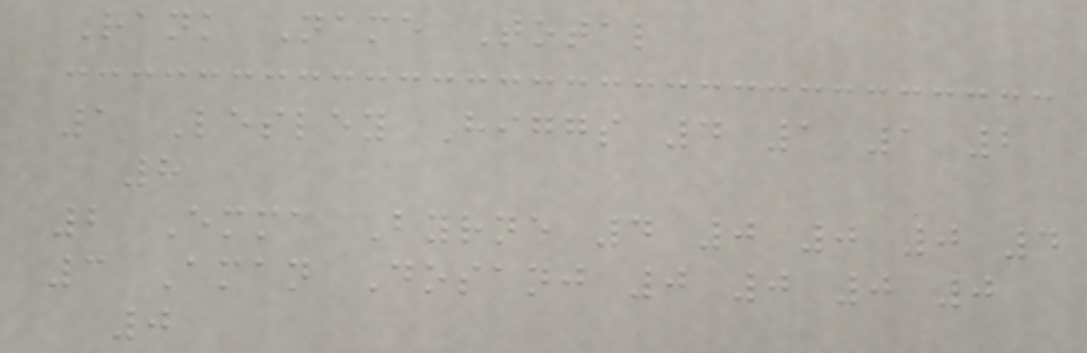Rank Name Total
1 Lesley Higgs 4 1 1 2
8
2 Emma Byrne 4 0 0 0 4
3 Aman Dosanj 0 0 0 0
0
